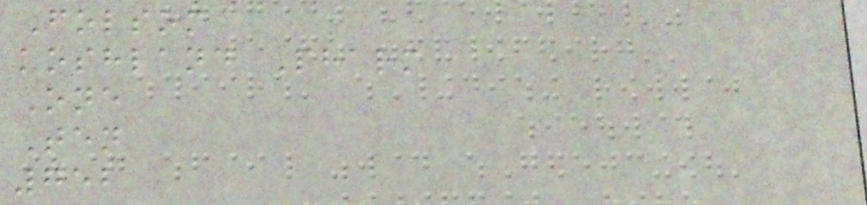Folsom
koshland Pharm
One
Ten
752
